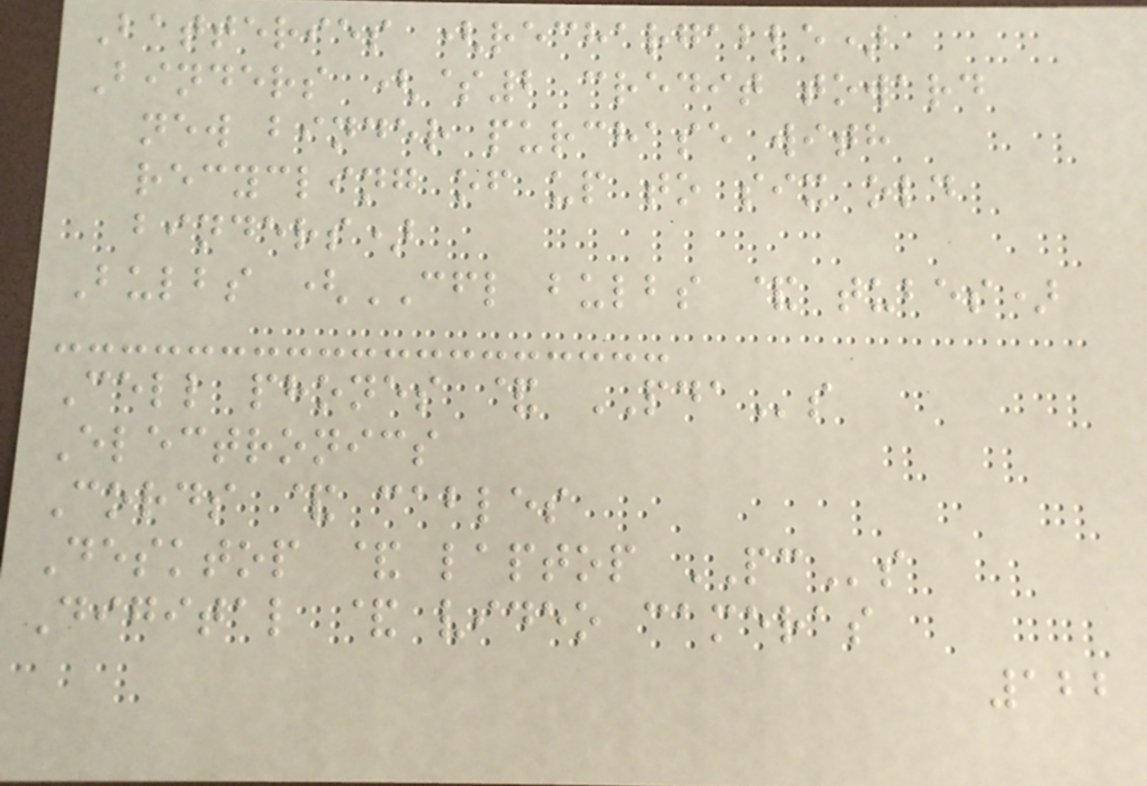Batteries (rechargable)
Binders ($2 credit toward
new binder purchase with
recycling of up to six old
binders)
Bulbs (CFL bulbs & tubes)
Cell phones & PDAs
Electronics
Cords & cables
Desktop & laptop PCs
Digital & video cameras
122
